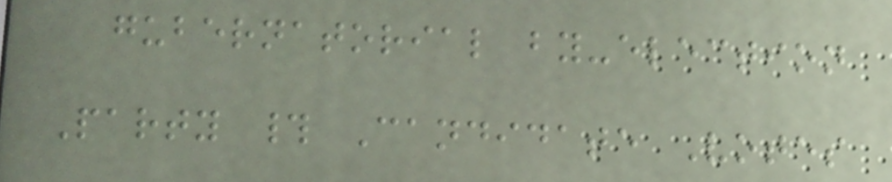gubernatorial by-election
Party # Candidate Votes
